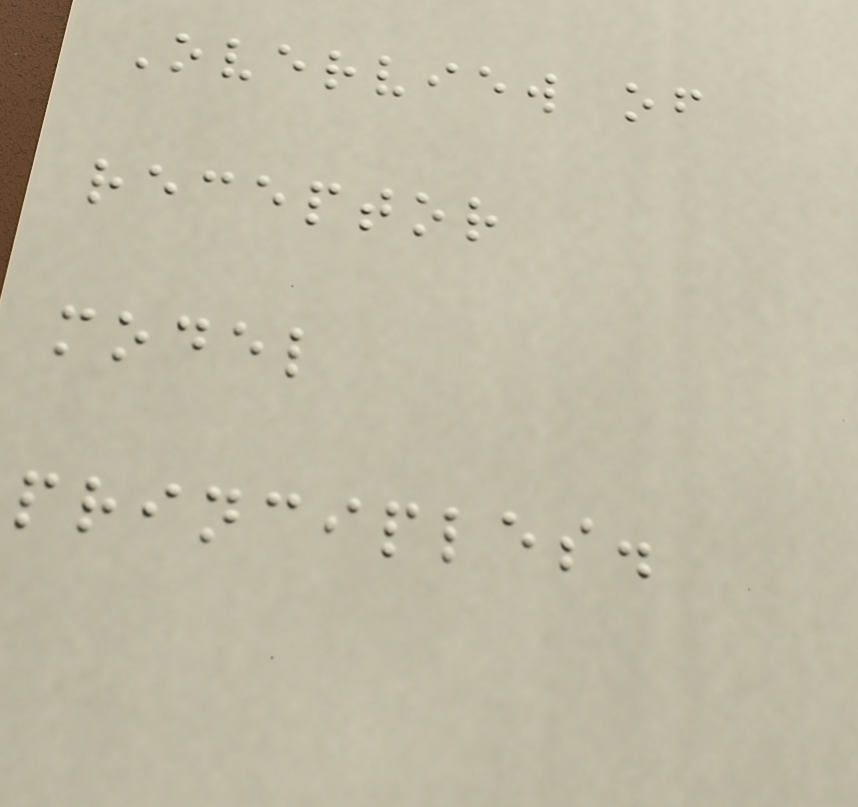Overview of
receptor
model
principles.
